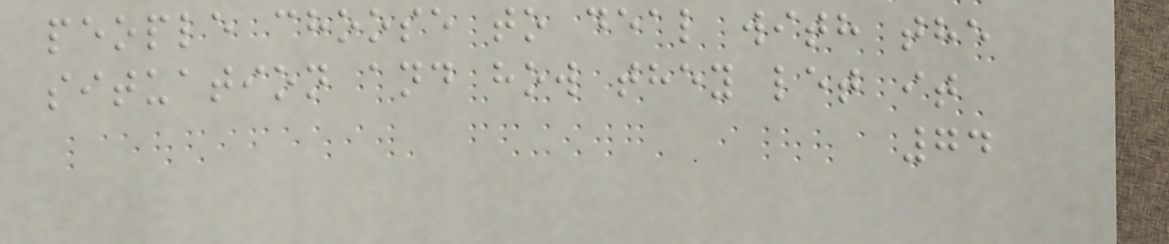people choose to deal with the
situation and how they let it
74
